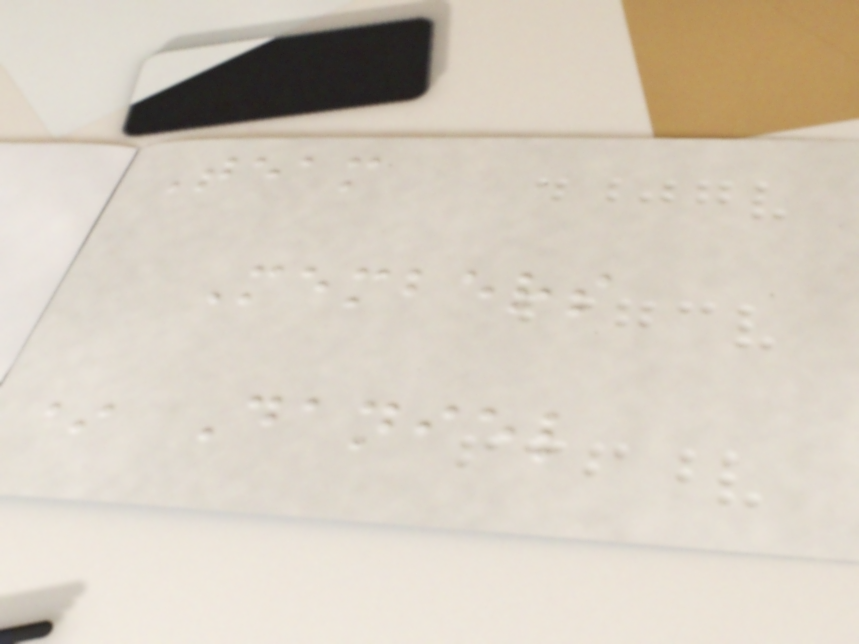Team
Members
* Daniel
